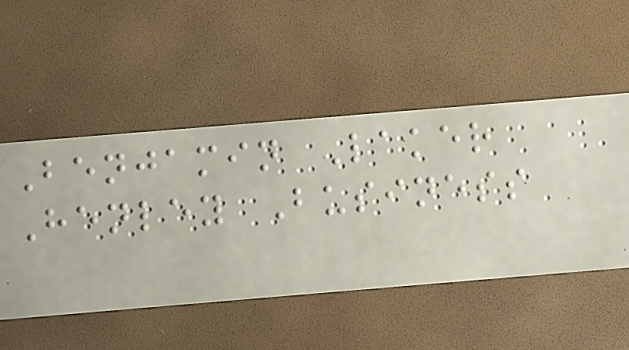Benjamin Laker
Henley Business
